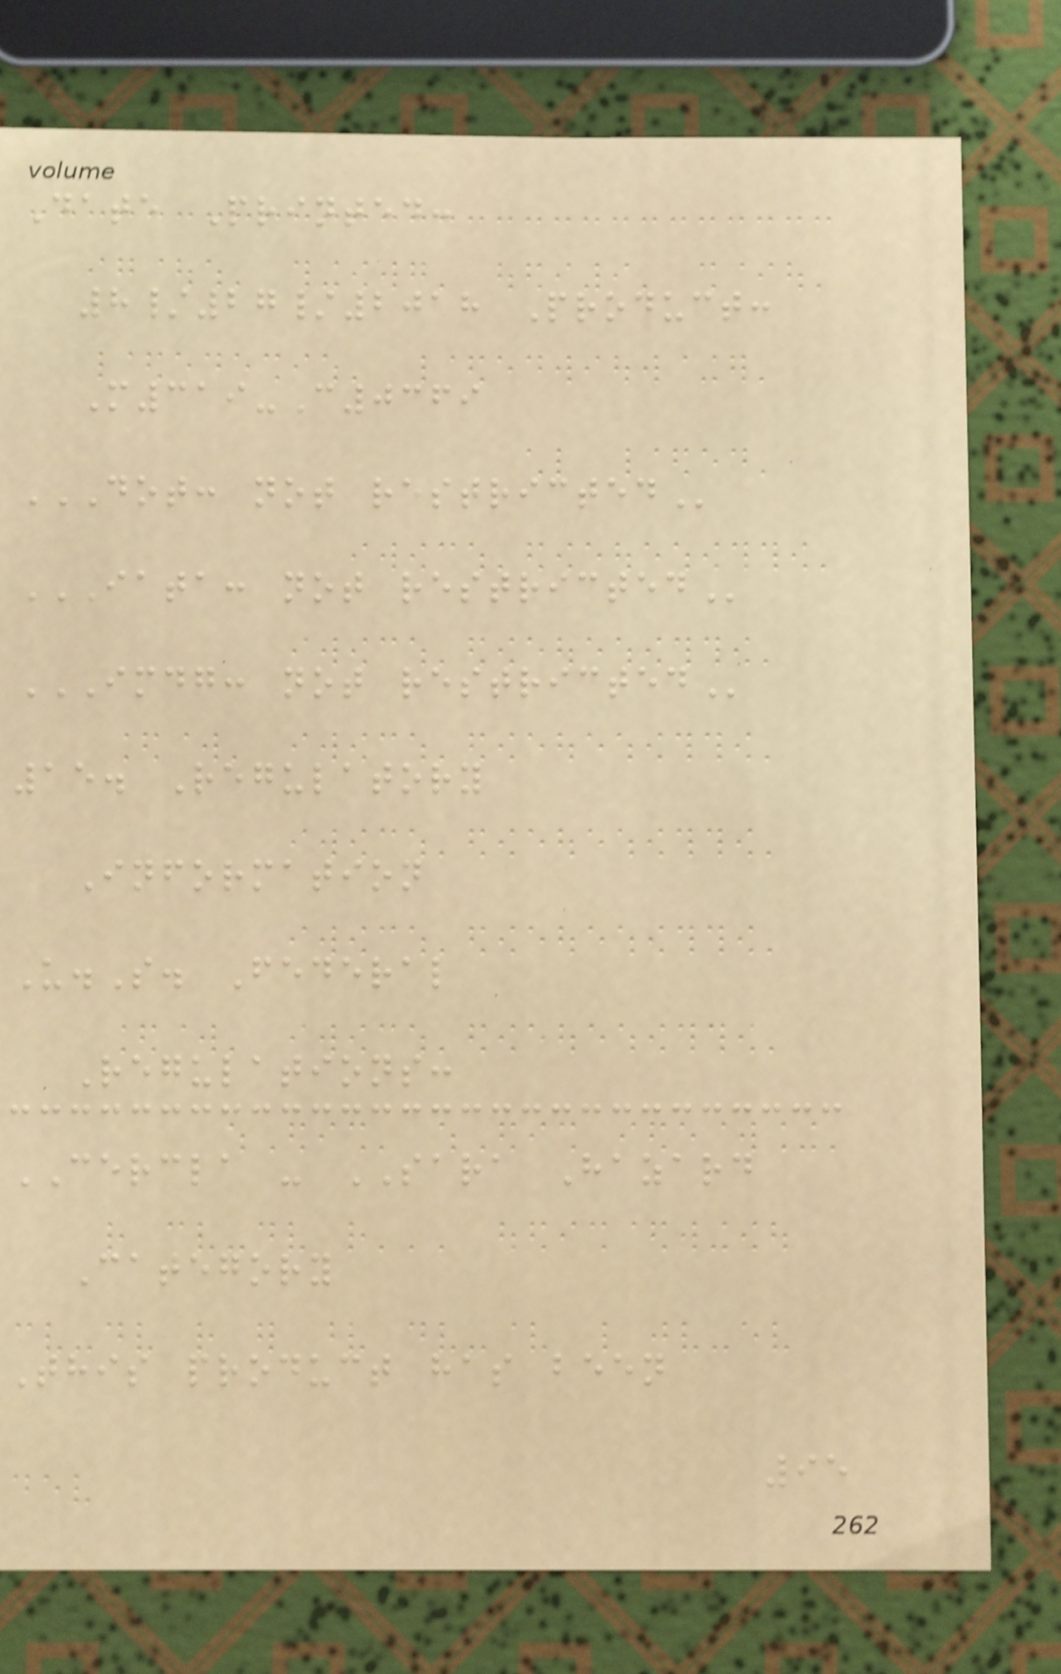Date Printed:
8/27/2018 Product:
M319-C0369
DOT: NOT RESTRICTED
IATA: NOT RESTRICTED
IMDG: NOT RESTRICTED
15. Regulatory
Information
U.S. Federal
Regulations:
CERCLA - SARA Hazard
Category
This product has been
95
